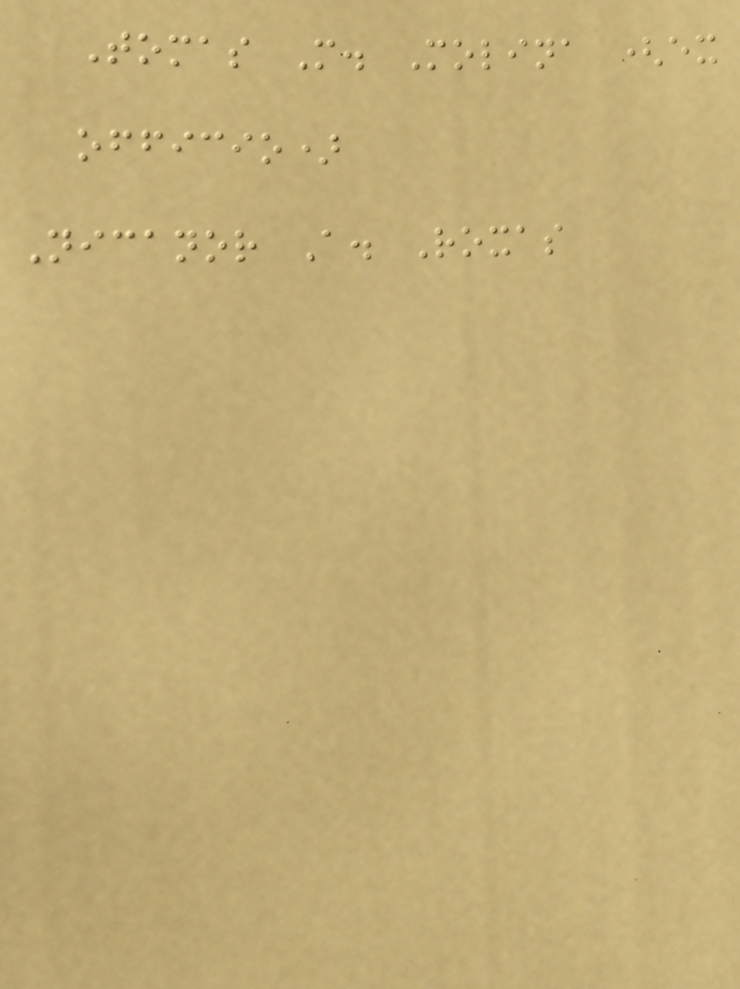Tomas M. Molina (ex
officio)
Nicanor A. Roxas
